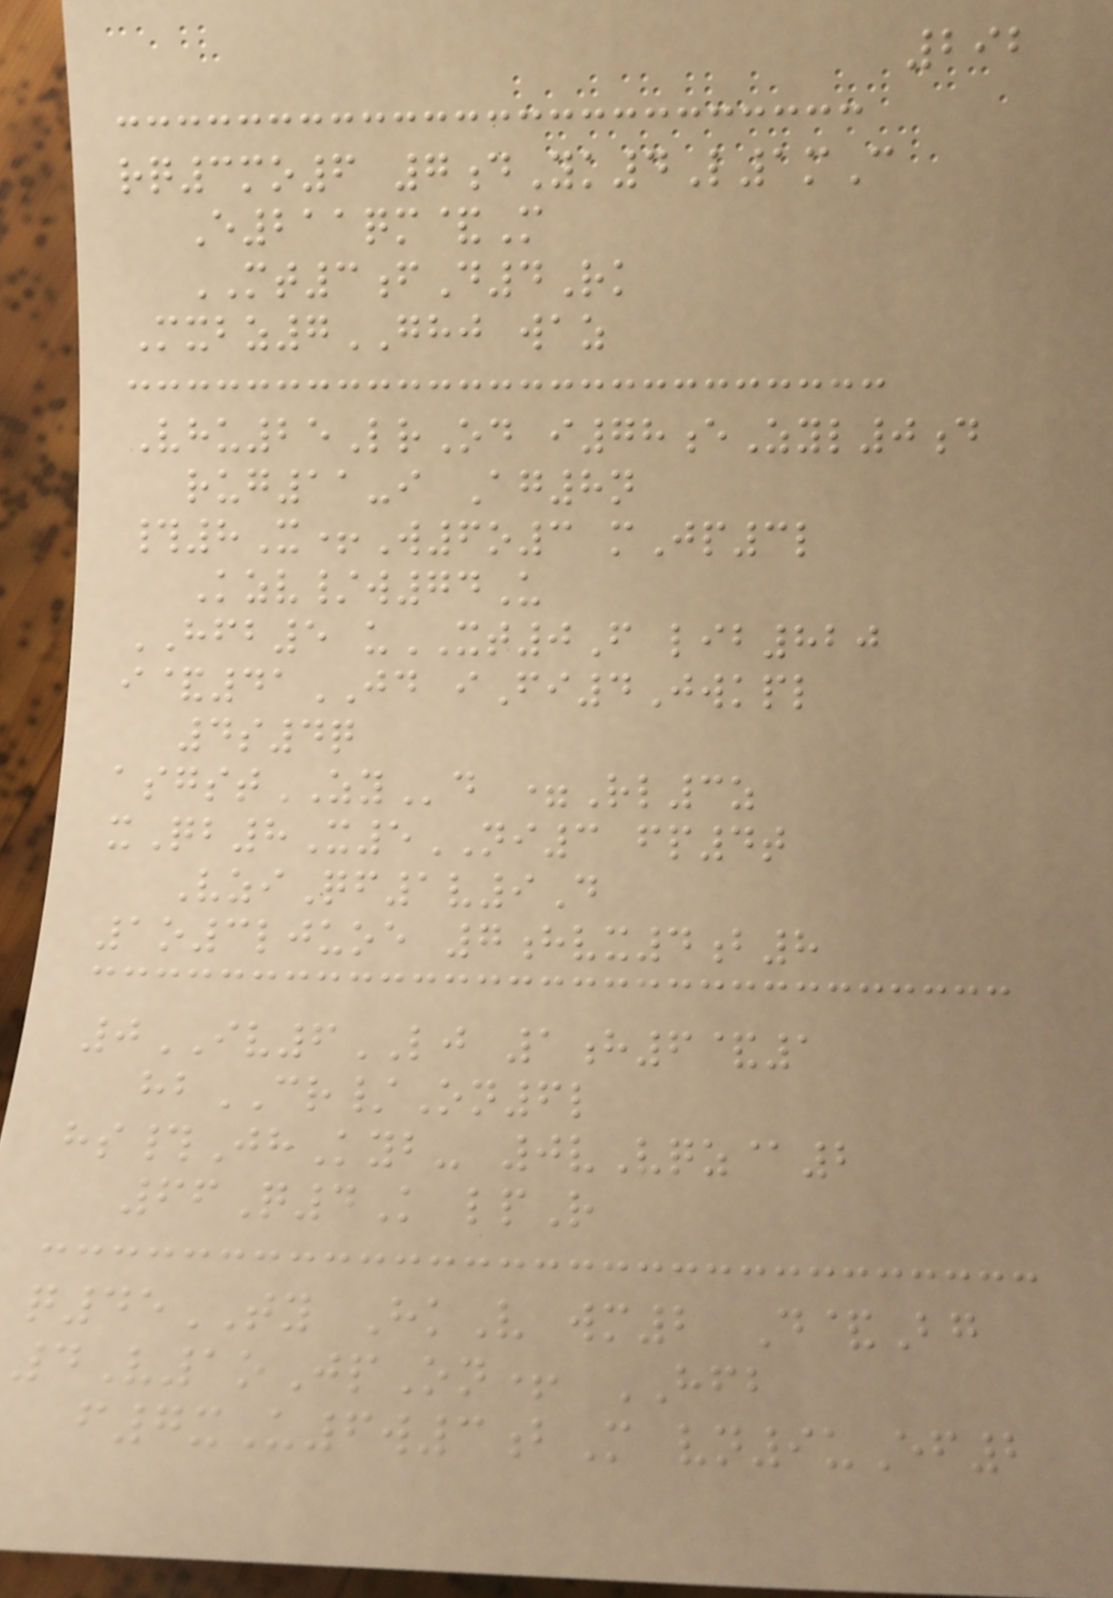292
rq3mo6 7dYk4L1mC
E211qm&M
MT3fD4Rk
Mxbz7GHJ waz
Vhu25LrOd i78eZyl0d
rug11-i Ag8n
#8X+W6o3 mJp3l
Kzv/w74U
HFB5 uXT0F lib820
i&41JD iFi4Jwkpl
4s4q
asgstZYd =Rl3z
xQb8X5NI3 fp4t
VziQf1v9D
1o3ljuoe 7hvx4b8
0IV6LJ 1h6&1
hbCR/On6l
hs#JhKyb- 0vVqz@2
66Q4K lpR
q45TY HkV wm2 D&Bg
4V1oJpOn+ HFB
f7xU6w3bM vn9uEf2
